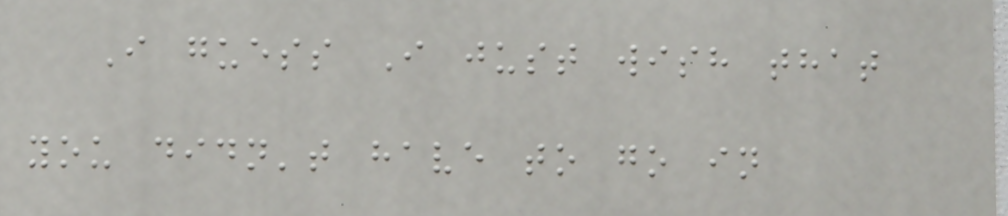I guess I just wish that
you didn't have to go in
